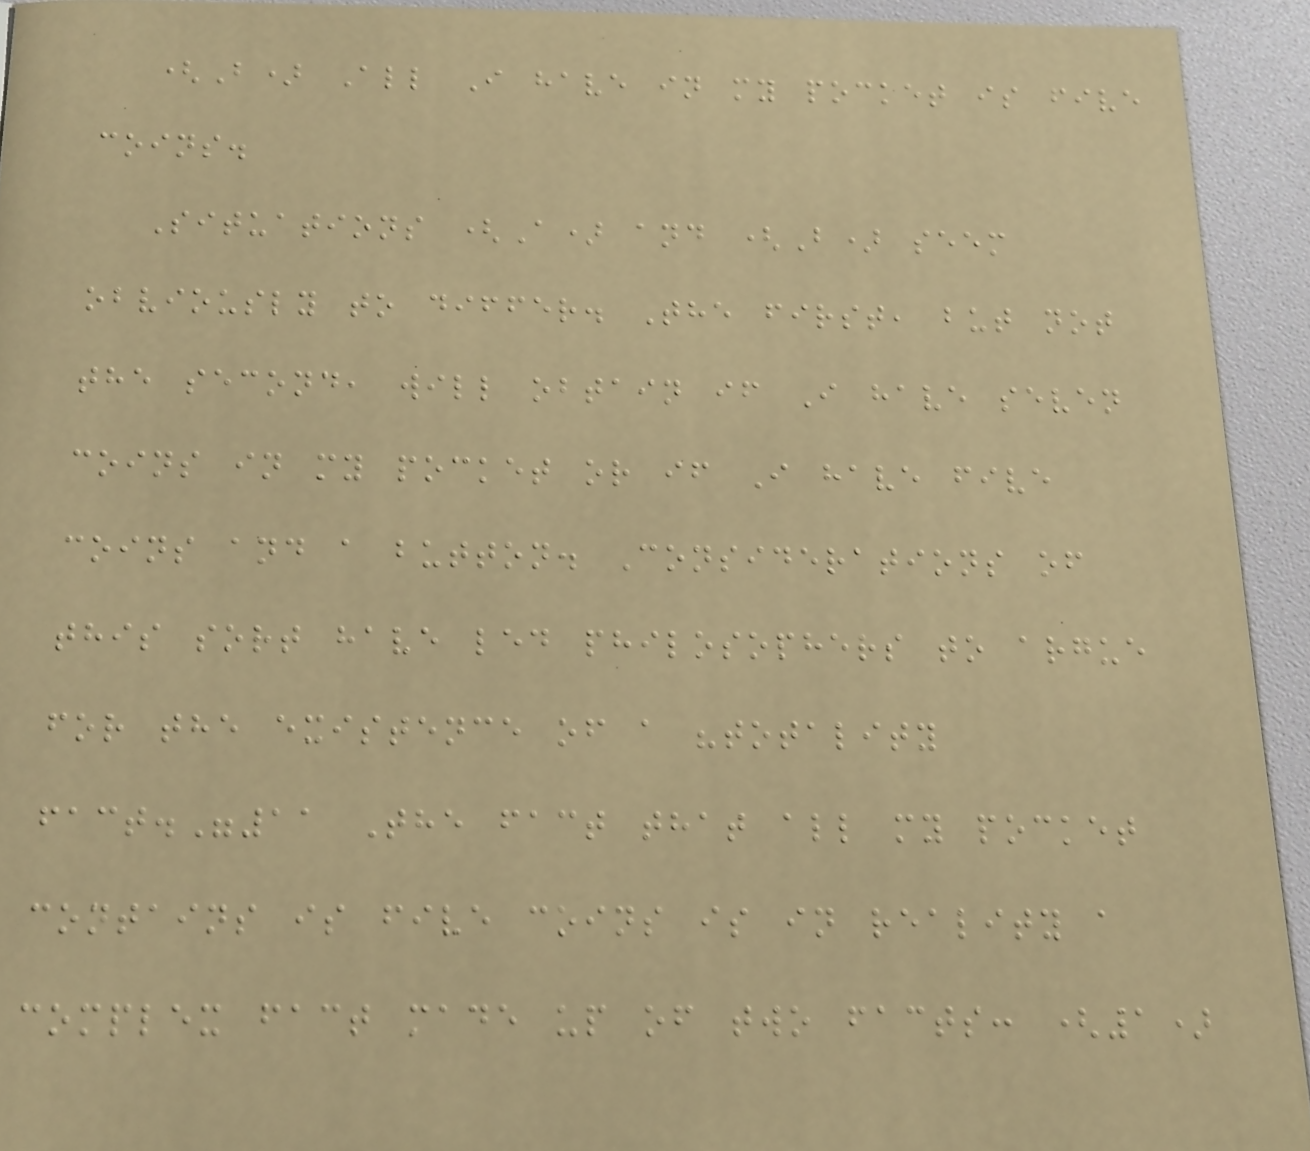(B) All I have in my pocket is five
coins.
Situations (A) and (B) seem
obviously to differ. The first, but not
the second, will obtain if I have seven
coins in my pocket or if I have five
coins and a button. Considerations of
this sort have led philosophers to argue
for the existence of a "totality
fact."11 The fact that all my pocket
contains is five coins is in reality a
complex fact made up of two facts: (1)
